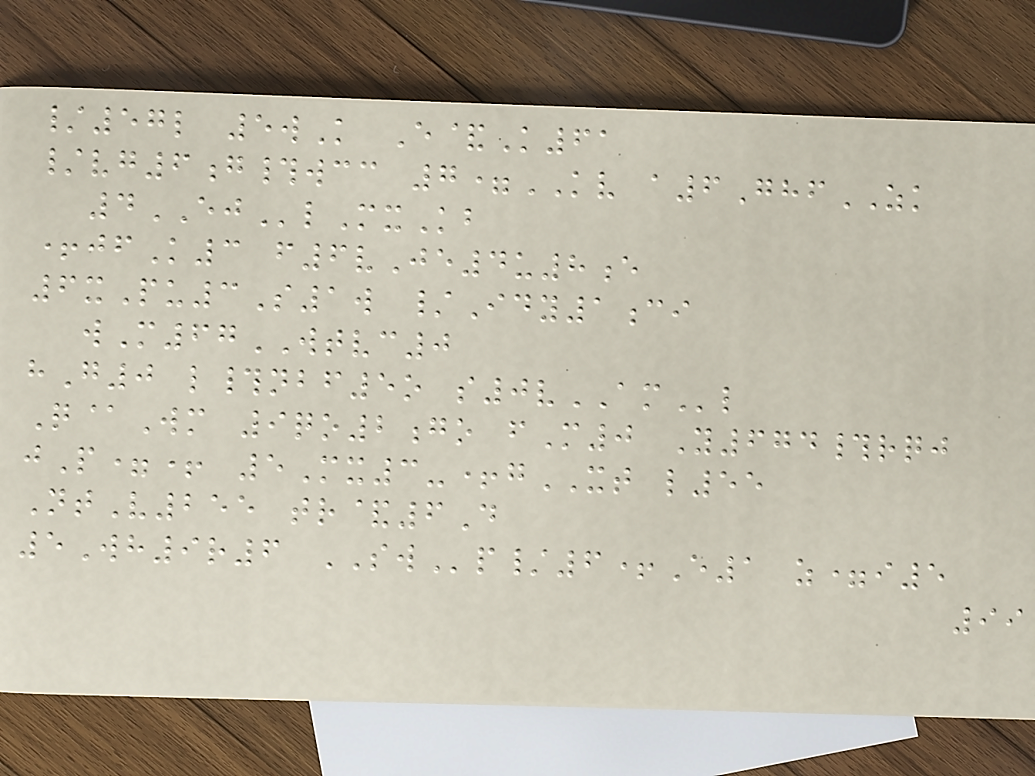/57l 5wK E&K61
/vg6g#wcc 7=KV a6GhfZK
4EJlMxKb
+jfK3 f6vJe4u8e
6xPu3S1w /Idy1ci
wM67WTVC0
hG0 l#nbf5o s0vAMl
Q@Wm 9qo2go fM0 Y674#rqj
jP=+ 5Mx3-+gXT l55
NtV255 tr&6D
5Wh9r6 SWp/6+E1 z=i5
99
